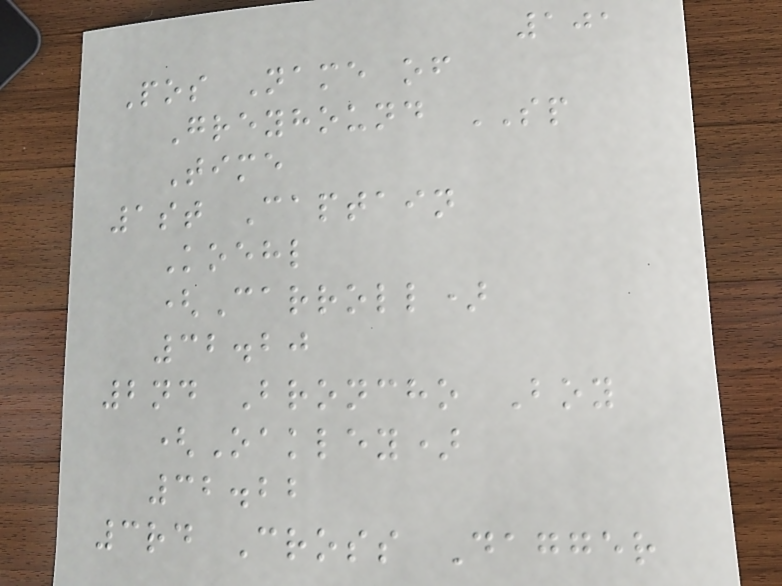101
Pos Name of
Greyhound SP
Time
1st Captain
Koehl
(Carroll)
32.20
2nd Broncho Boy
(Oakley)
32.22
3rd Cross Dagger
